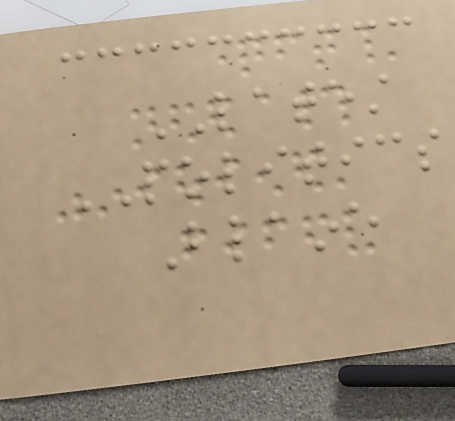LATEST
POLITICS
Blaine
